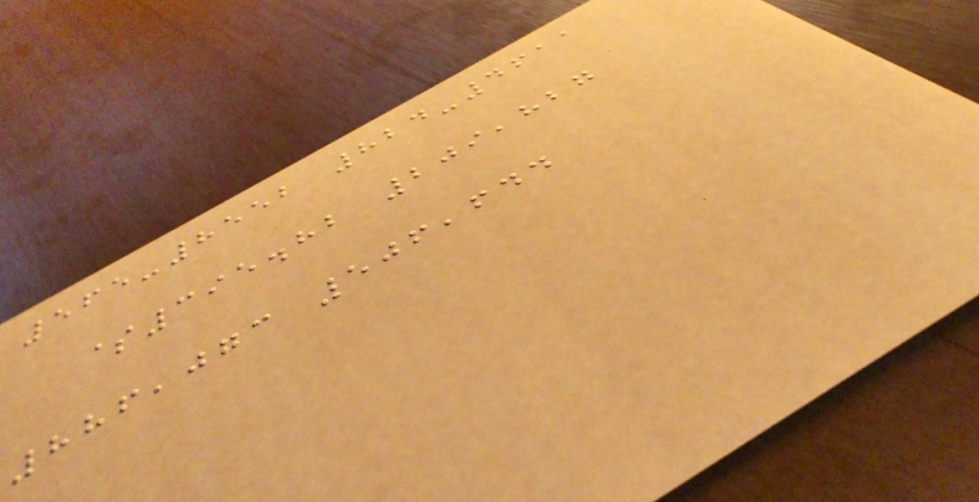565-8552 824-4611
$395.82 209,827
886,073 506,644
